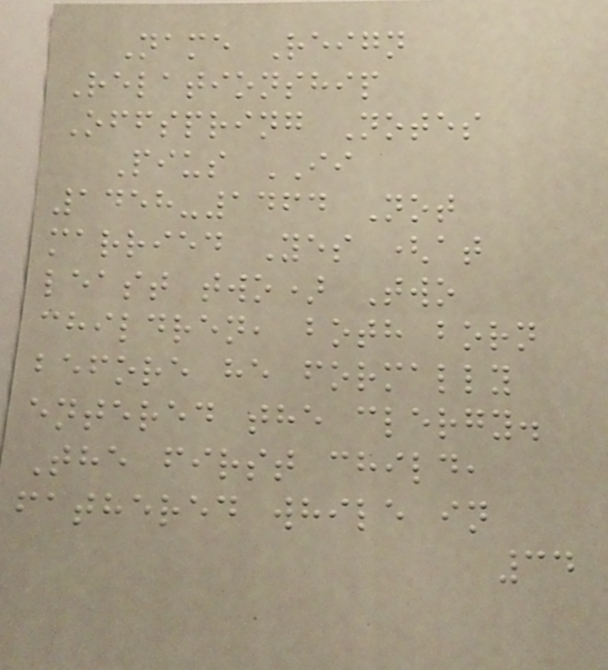Name Reign
Relationship
Offspring Notes
Pius II
1458-1464 Not
married Yes (at
least two) Two
children, both born
before he formally
entered the clergy.
The first child,
fathered while in
34
